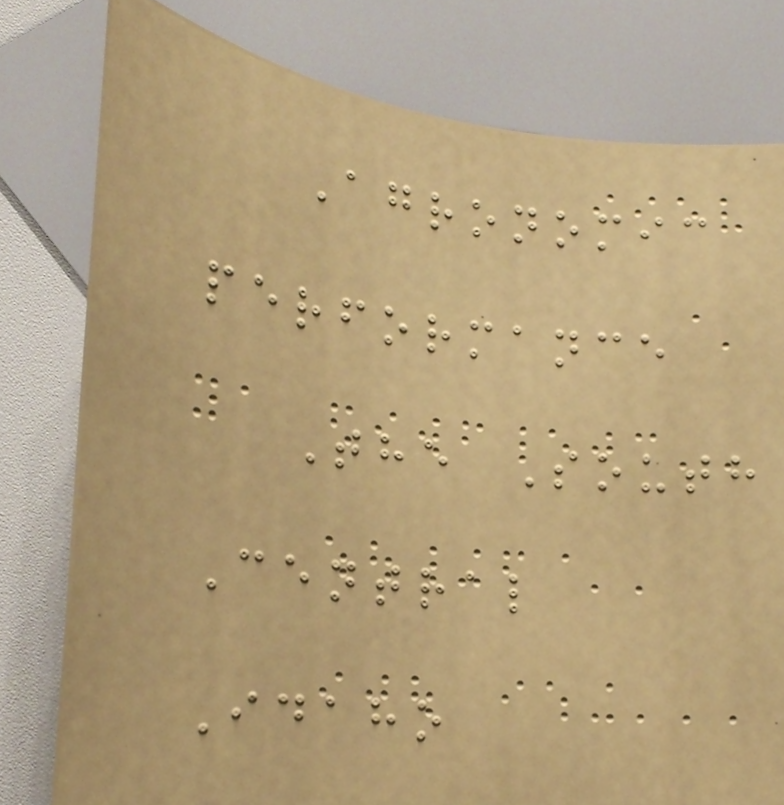Agronomic
performance
The South
Central
Idaho
